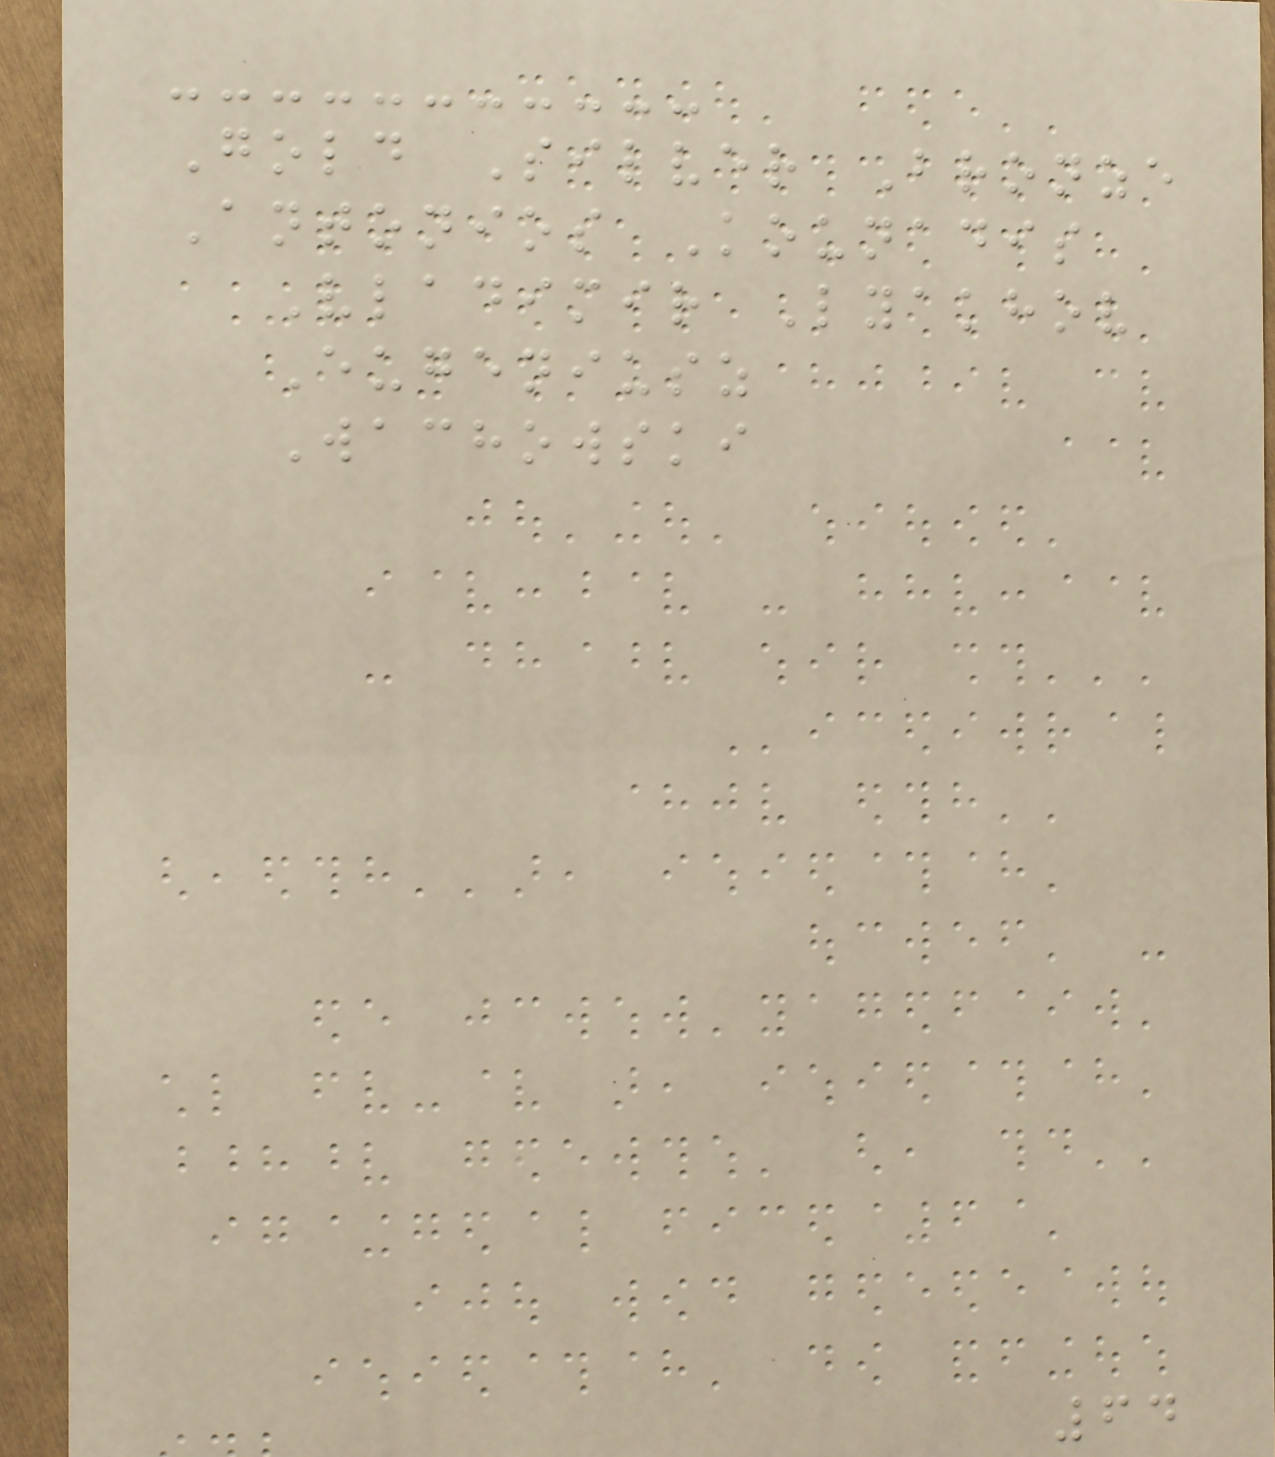Gold Silver Bronze
Antonios Kounadis
Vladimir Lyakhov
Eugeniusz
Wachowski
64
